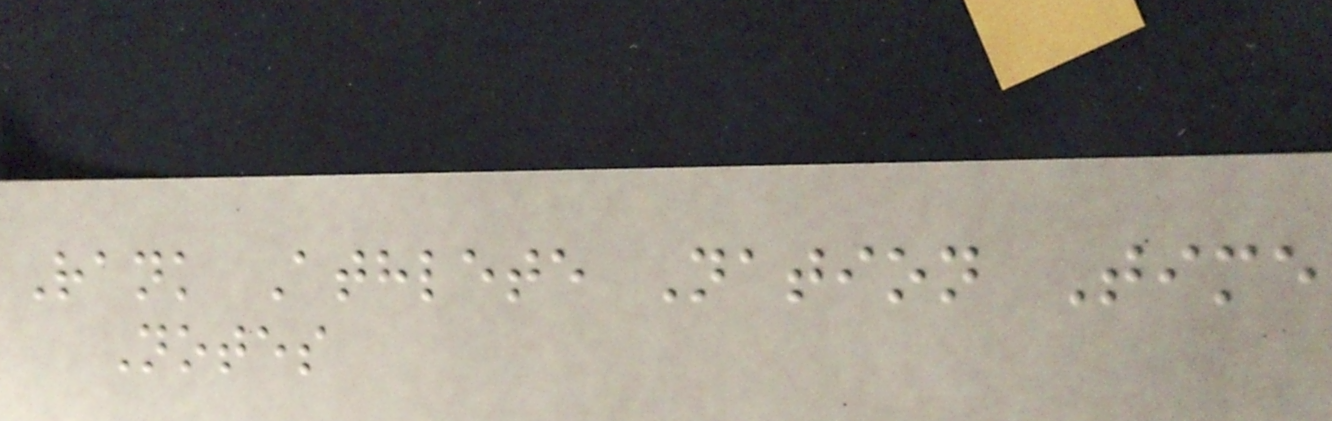Rank Athlete Nation Time
Notes
